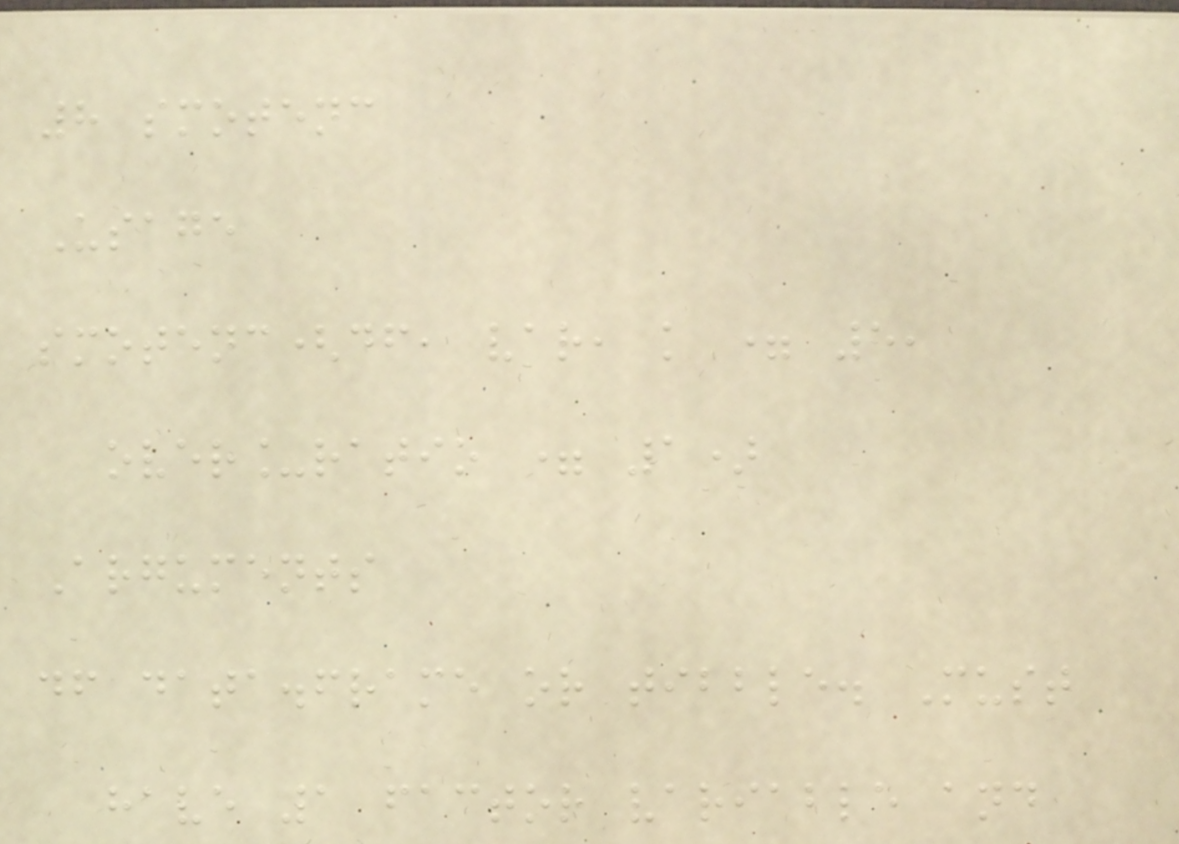8 smotenc
Usage
smotenc(df, var, k = 5,
over_ratio = 1)
Arguments
df data.frame or tibble. Must
have 1 factor variable and
